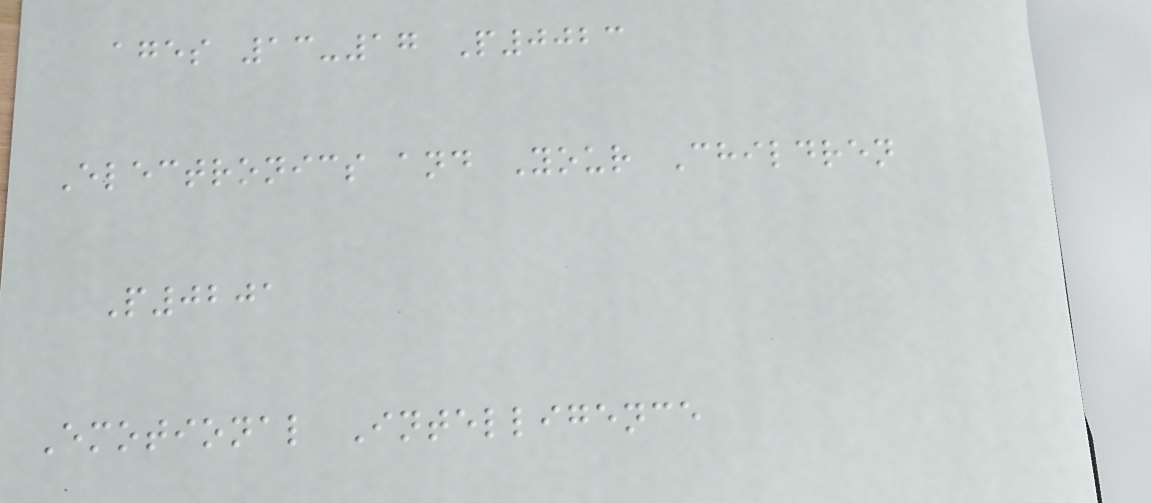ages 13-17 P0023
Electronics and Your Children
P0201
Emotional Intelligence
